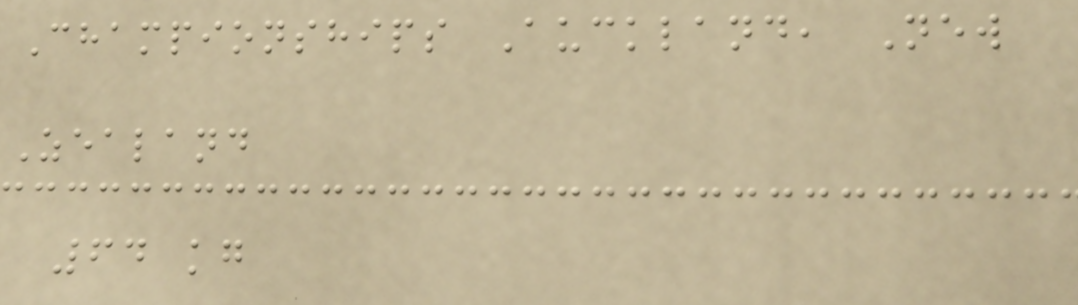Championships Auckland, New
Zealand
64 kg
